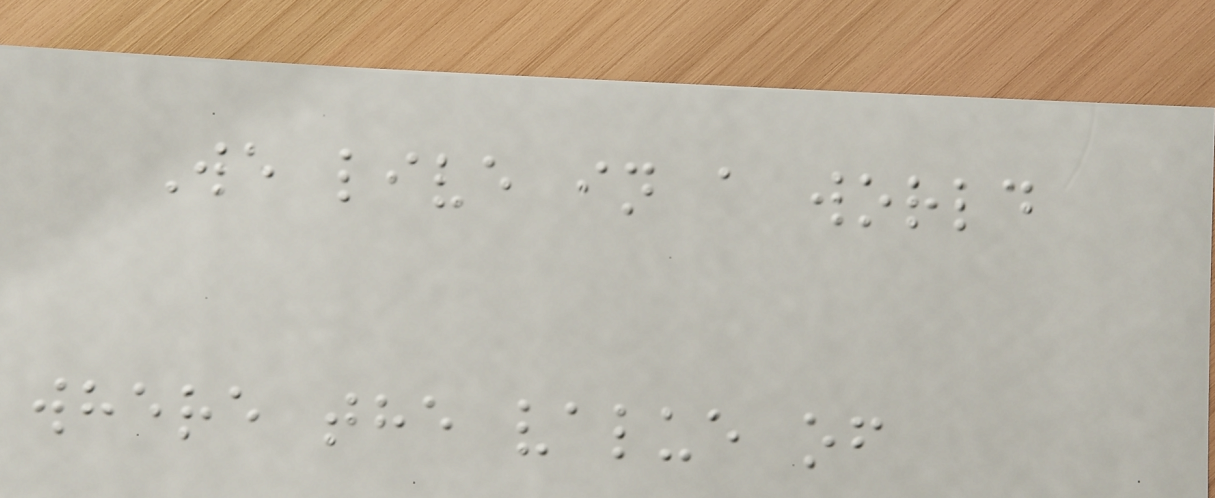We live in a world
where the value of
